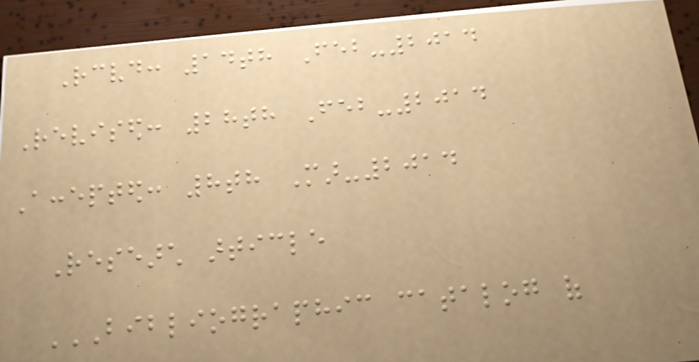Received: 14th Feb-2014
Revised: 28th Feb-2014
Accepted: 8th Mar-2014
Research article
BIBLIOGRAPHIC CATALOG OF
